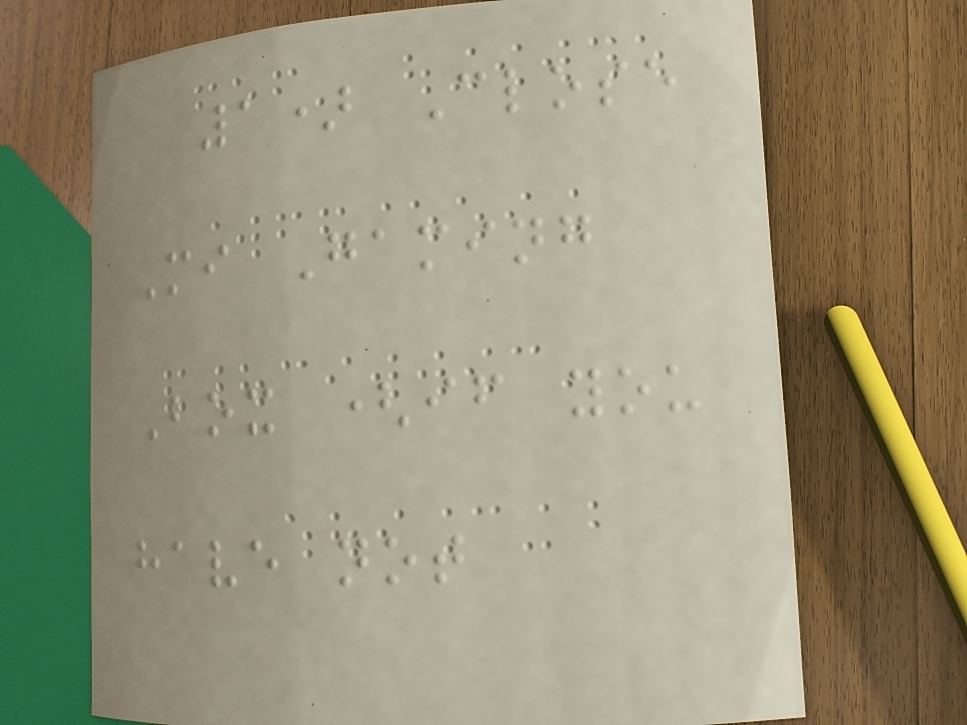1) Close
Mi Gaming
Box (if you
have not
